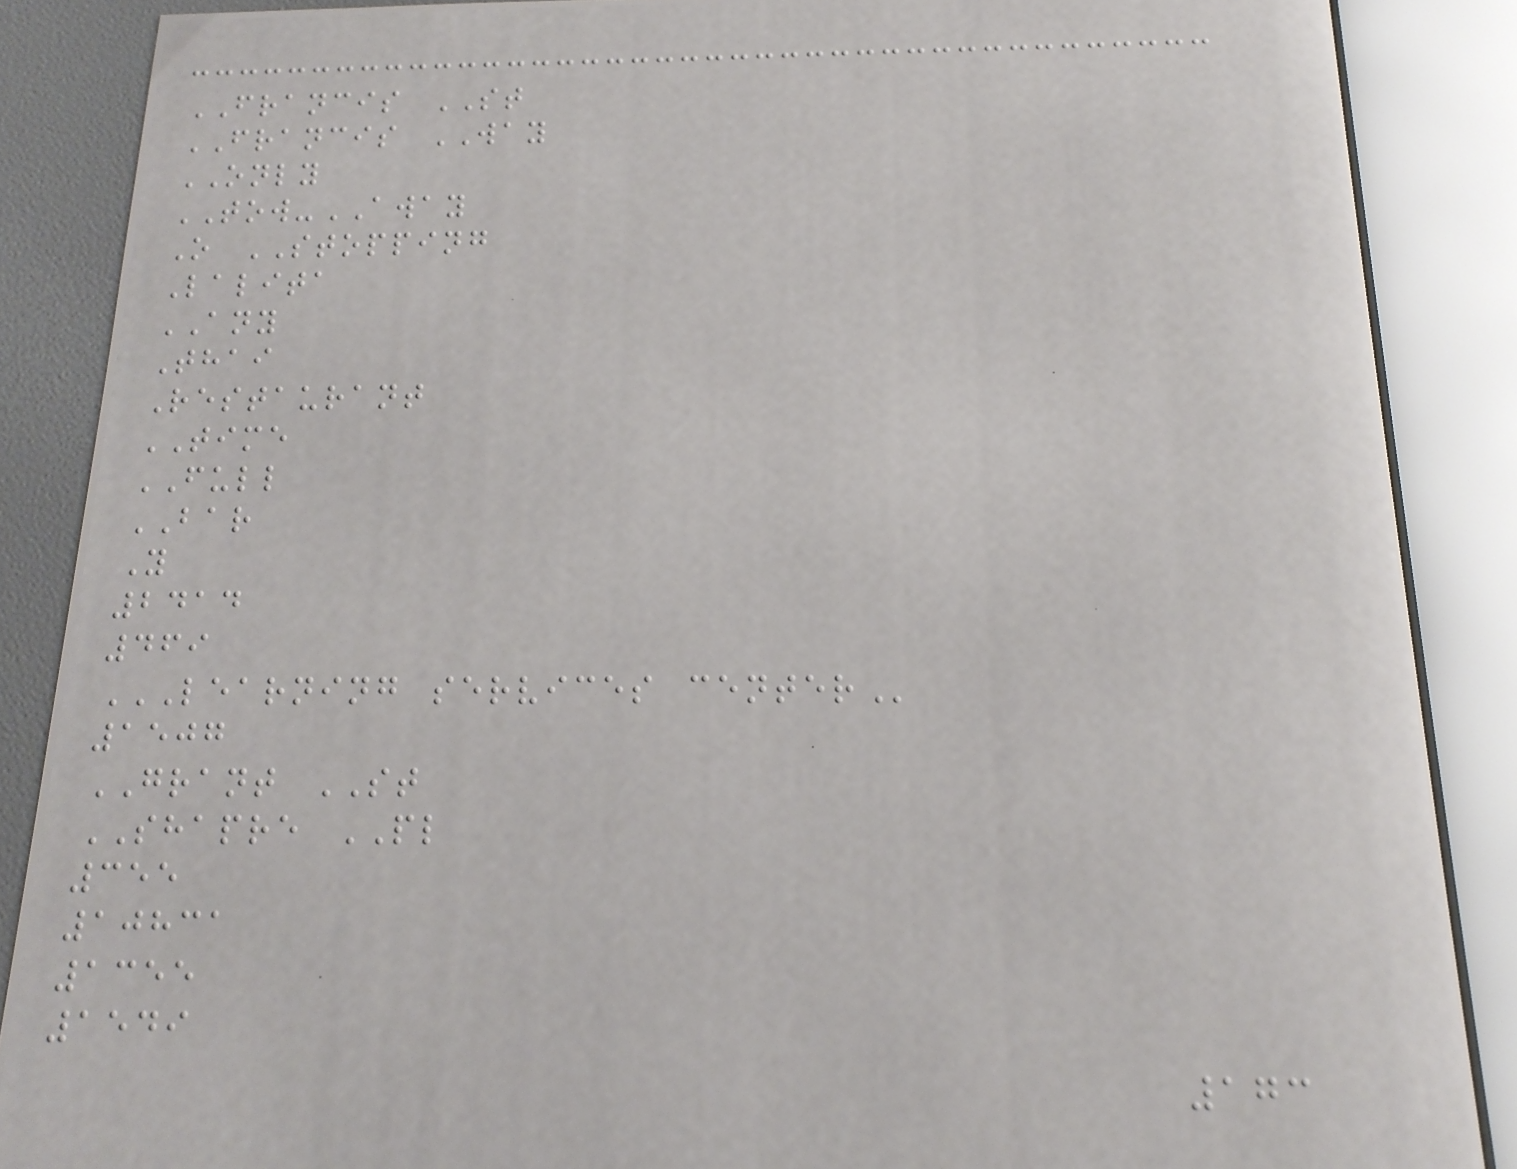FRANCIS ST
FRANCIS WAY
ONLY
TOW-AWAY
O STOPPING
Lalita
ANY
Thai
Restaurant
TIME
FULL
BAR
Y
2414
469
LEARNING SERVICES CENTER
1507
GRANT ST
SHAPRE PL
355
10831
1355
1549
173
